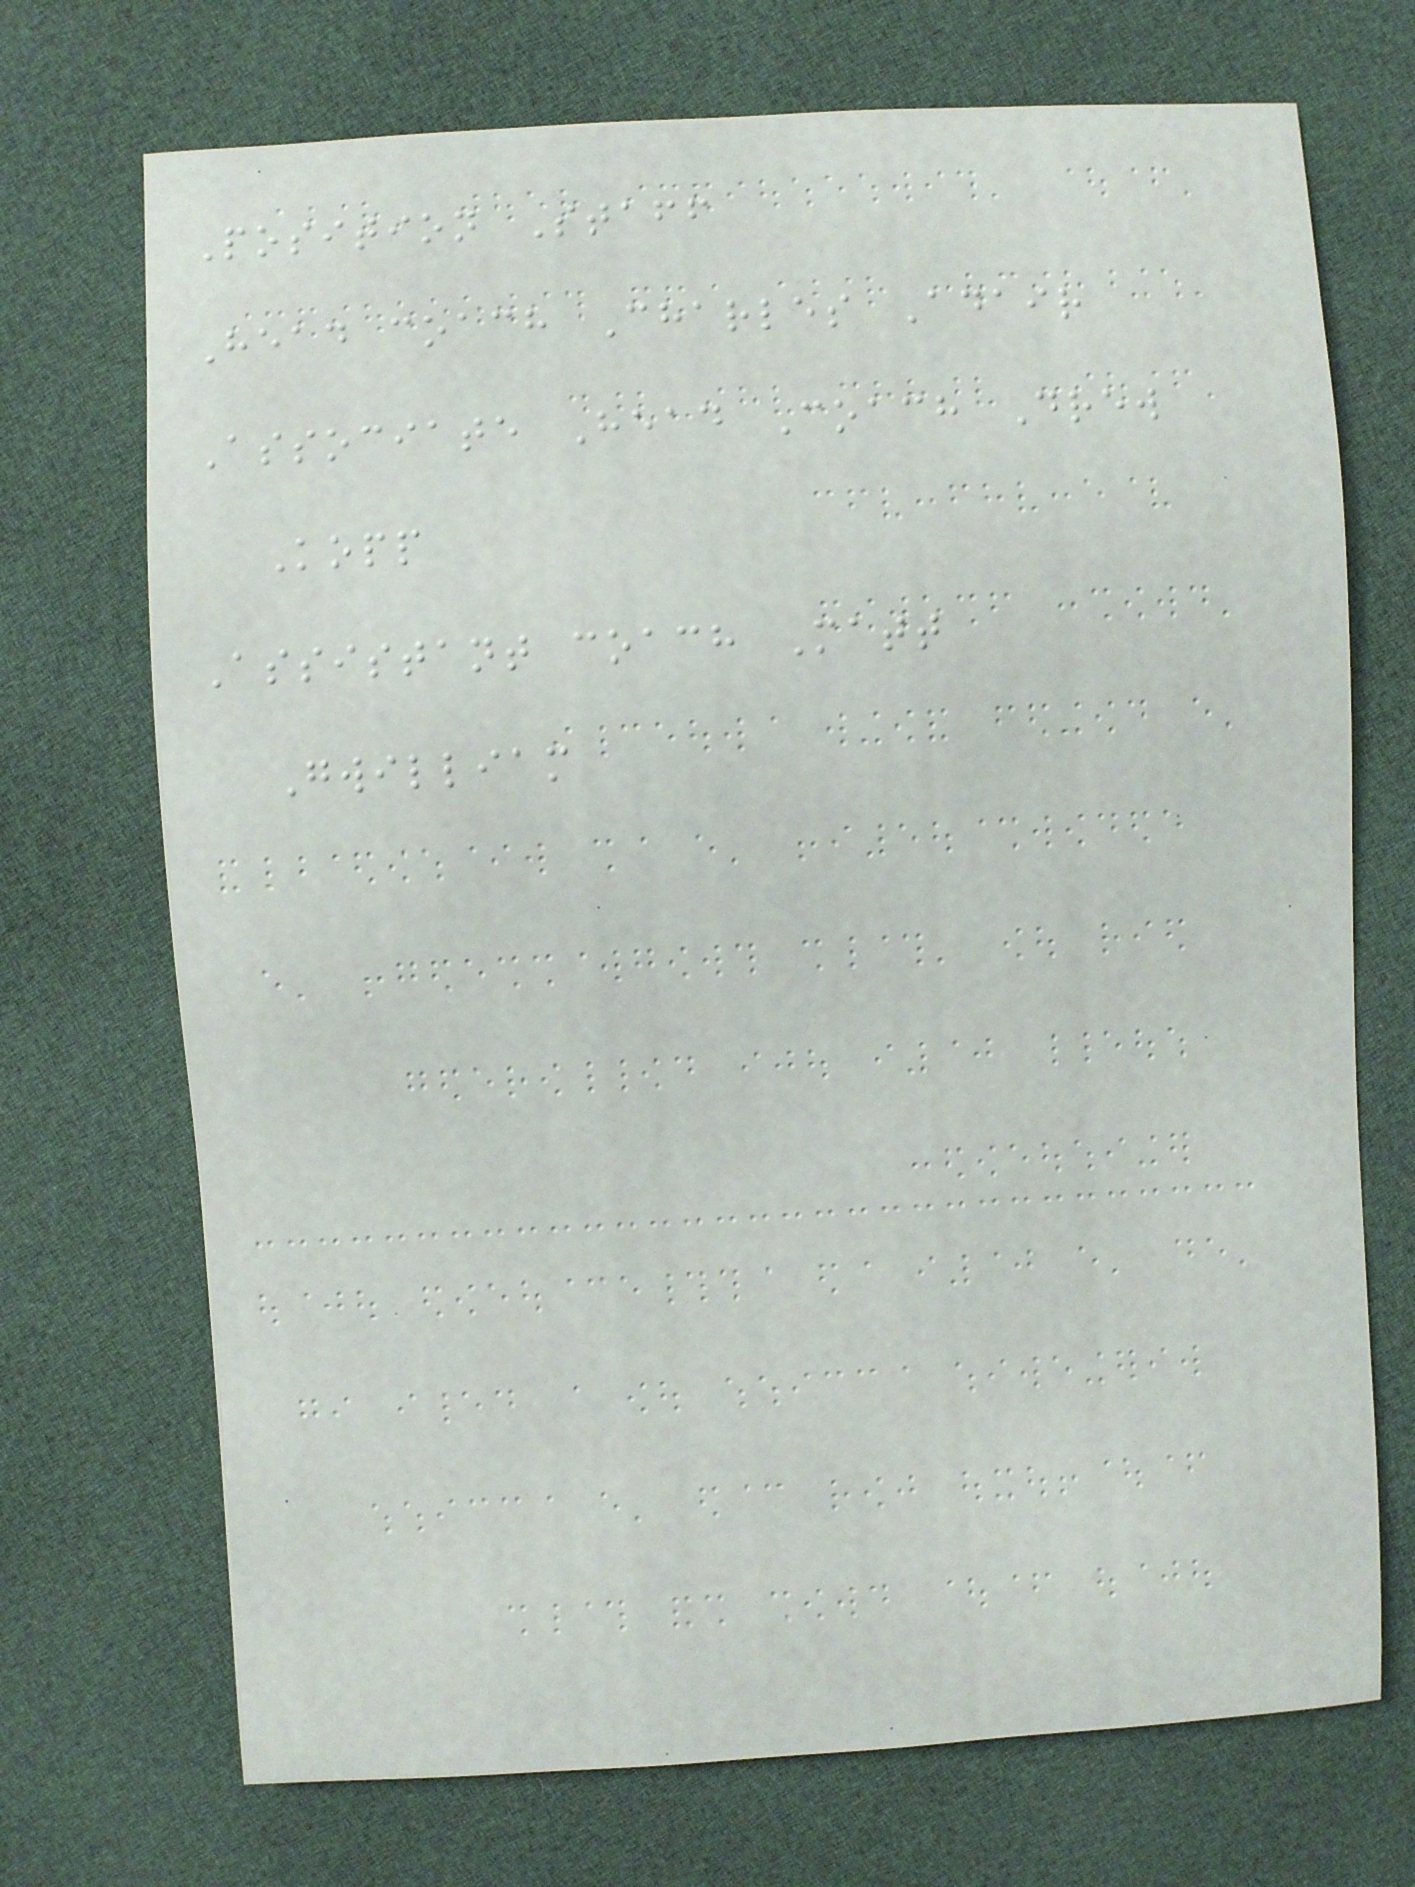Position Staff
Head coach Charles Adair
Associate Head Coach Drew
Kopp
Assistant coach Matt
Gwilliam
